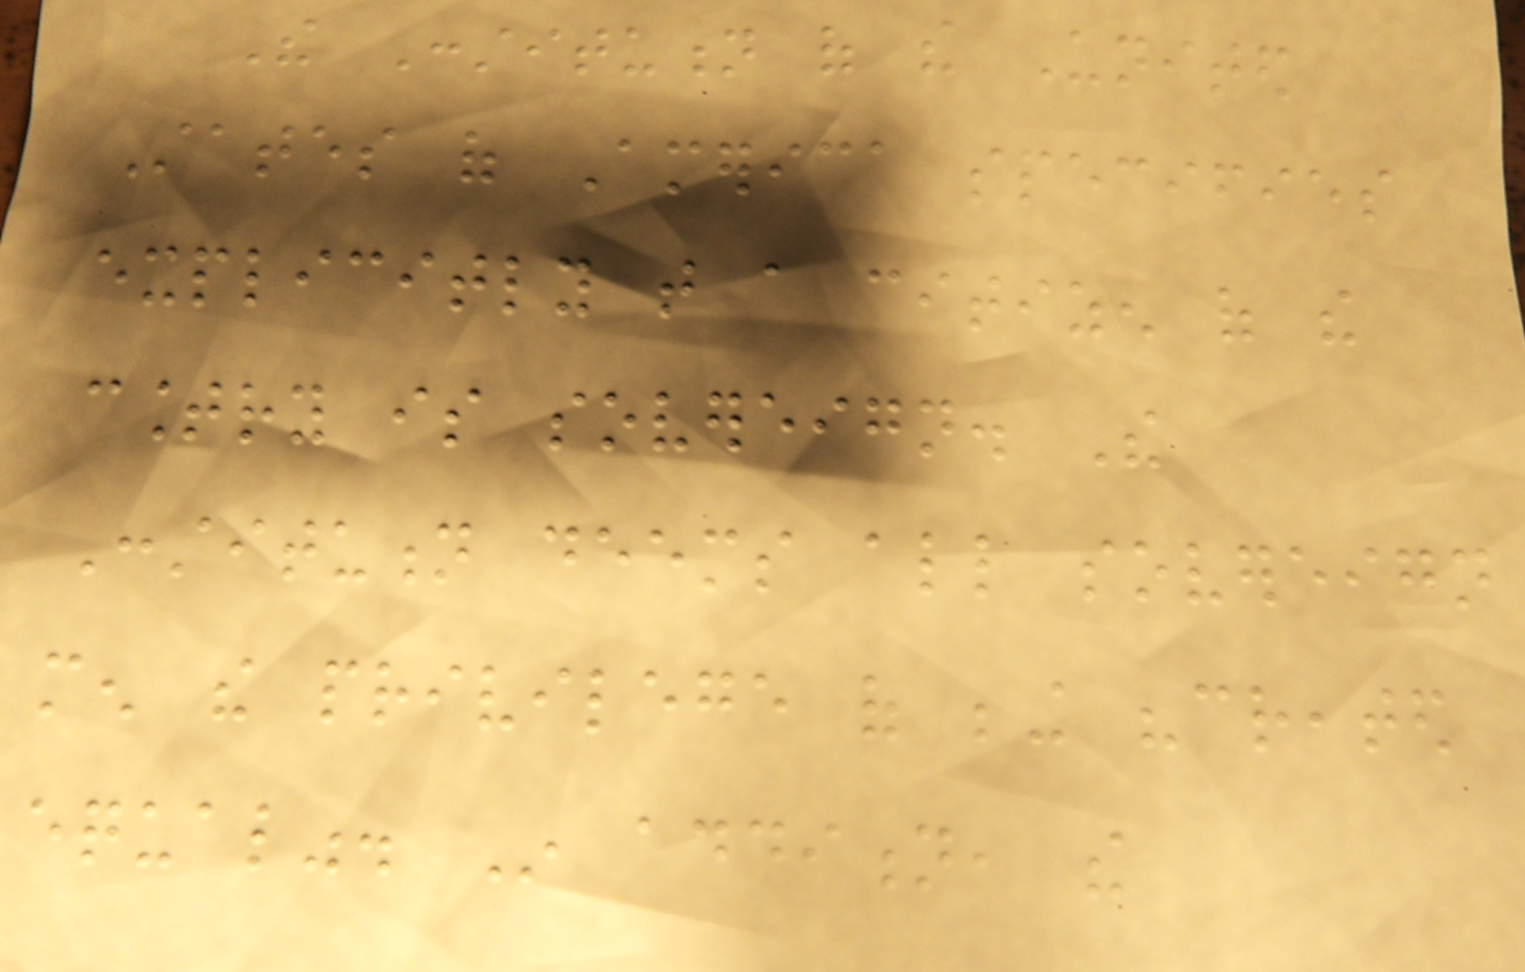The Constitution of the United
States of America specifies
explicitly that a citizen of the
country is sovereign. The
Constitution deems all sovereign
men the privilege of being "created
equal". In addition, the
